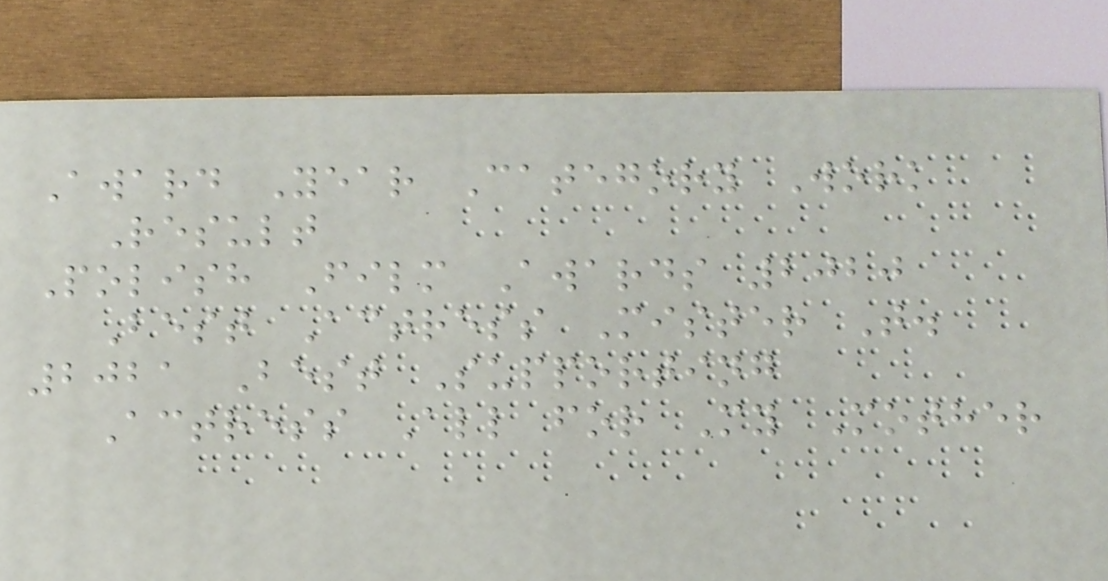Award Year Category Work
Result
Polish Film Awards 2020
Best Actress Mister T.
2021 Best Supporting
Actress All for My Mother
